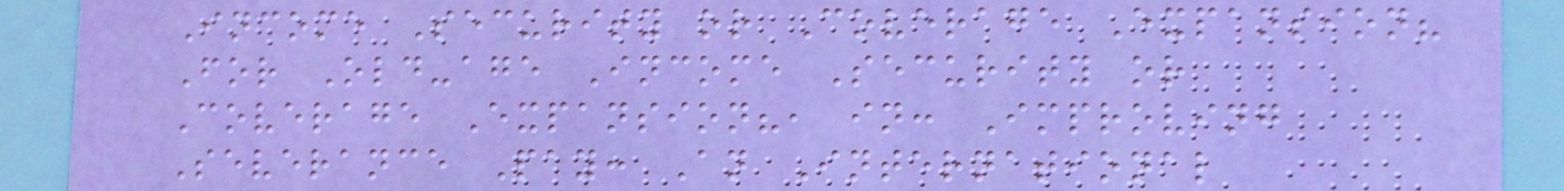Income Security or Coverage Expansion?
For Old-age Income Security or
Coverage Expansion?, in: Improving
Severance Pay: An International
